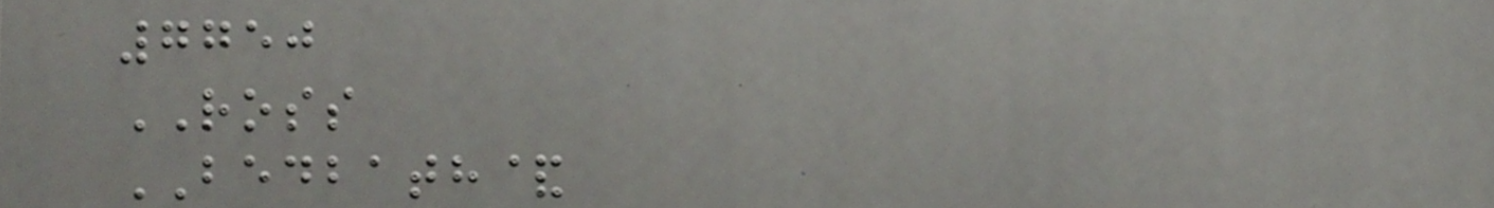7750
ROSS
BEDBATH&
